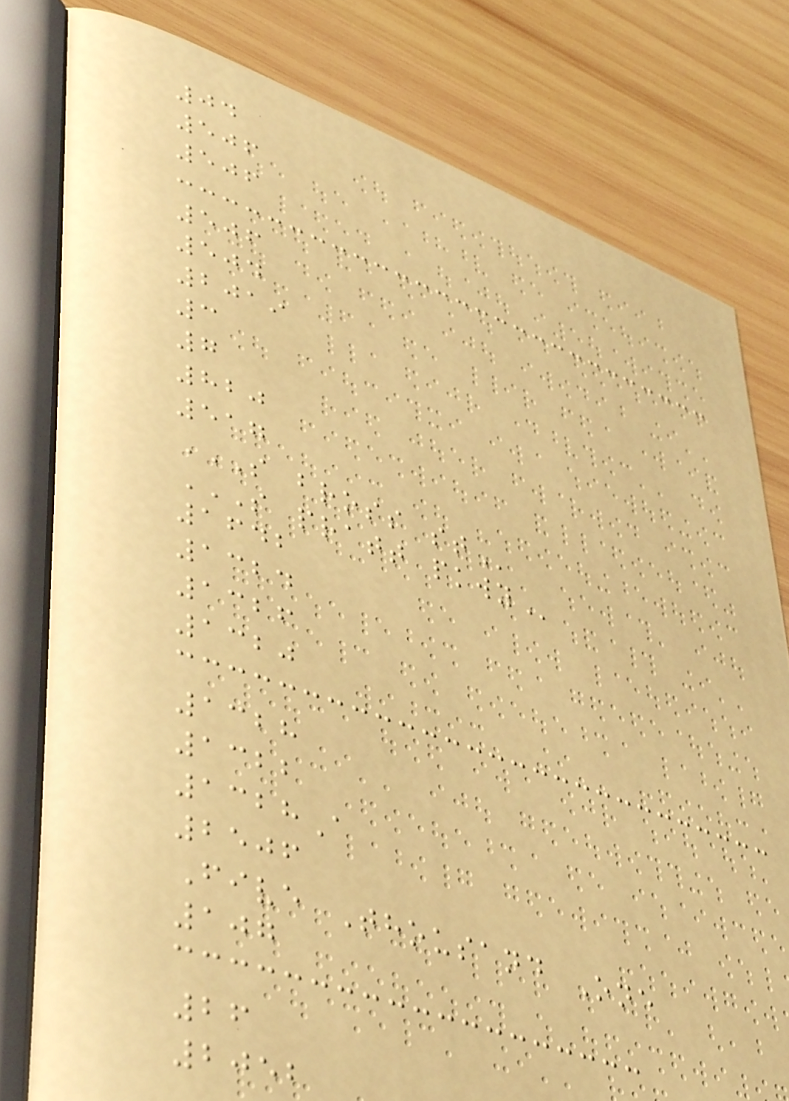04
506
506
506
504
2019
3
7
820
517
S BROSS ST
S PRATT PKWY
1642
1324
1326
1320
1328
1322
1328A
2506
Five Thousand One
107
26
2052
